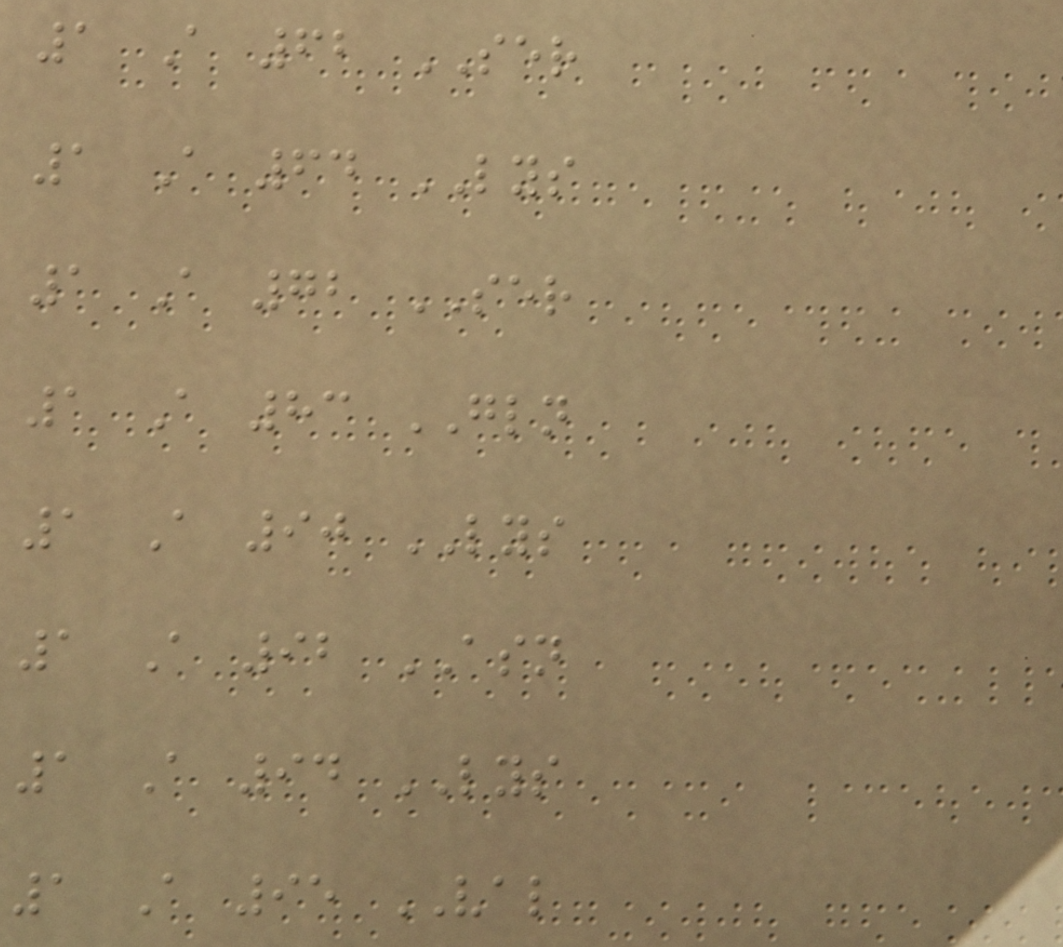1 A 62 SER
1 A 64 LYS
1 A 72 SER
1 A 83 GLN
1 A 90 LYS
1 A 92 ASN
1 A 94 LYS
1 A 95 VAL
